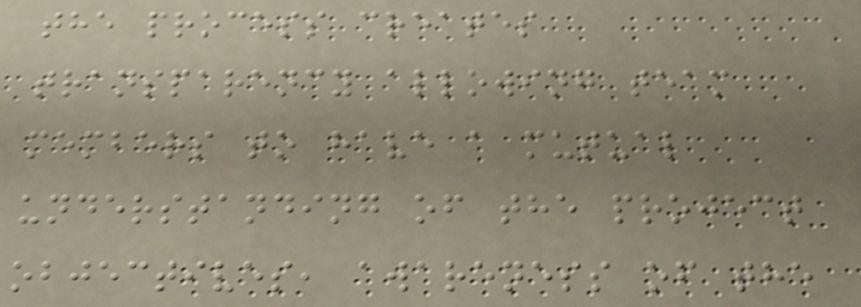the process creates
transparency allowing team
members to have a mutual
understanding of the project
objectives, awareness of the
